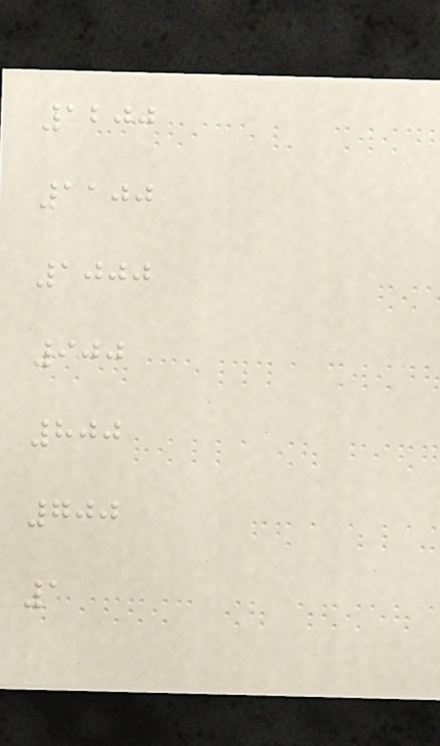1200
1100
1000
900
800
700
1
